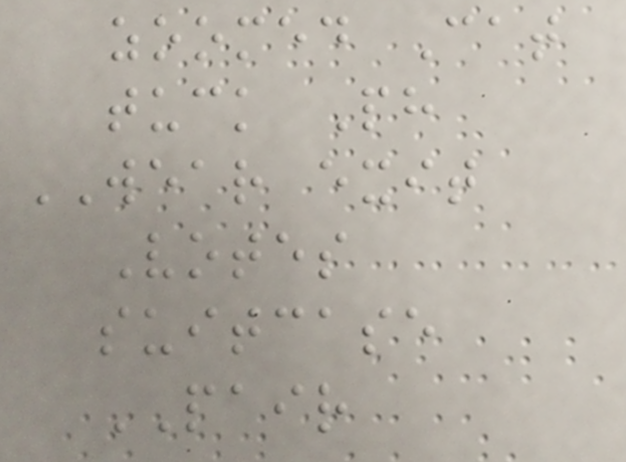zoomed Cat
tuck Ph
WEAR exit
Votes
suitcase
PAIR
